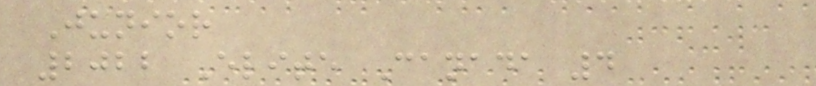Junior
2022 Elite Canada 4
